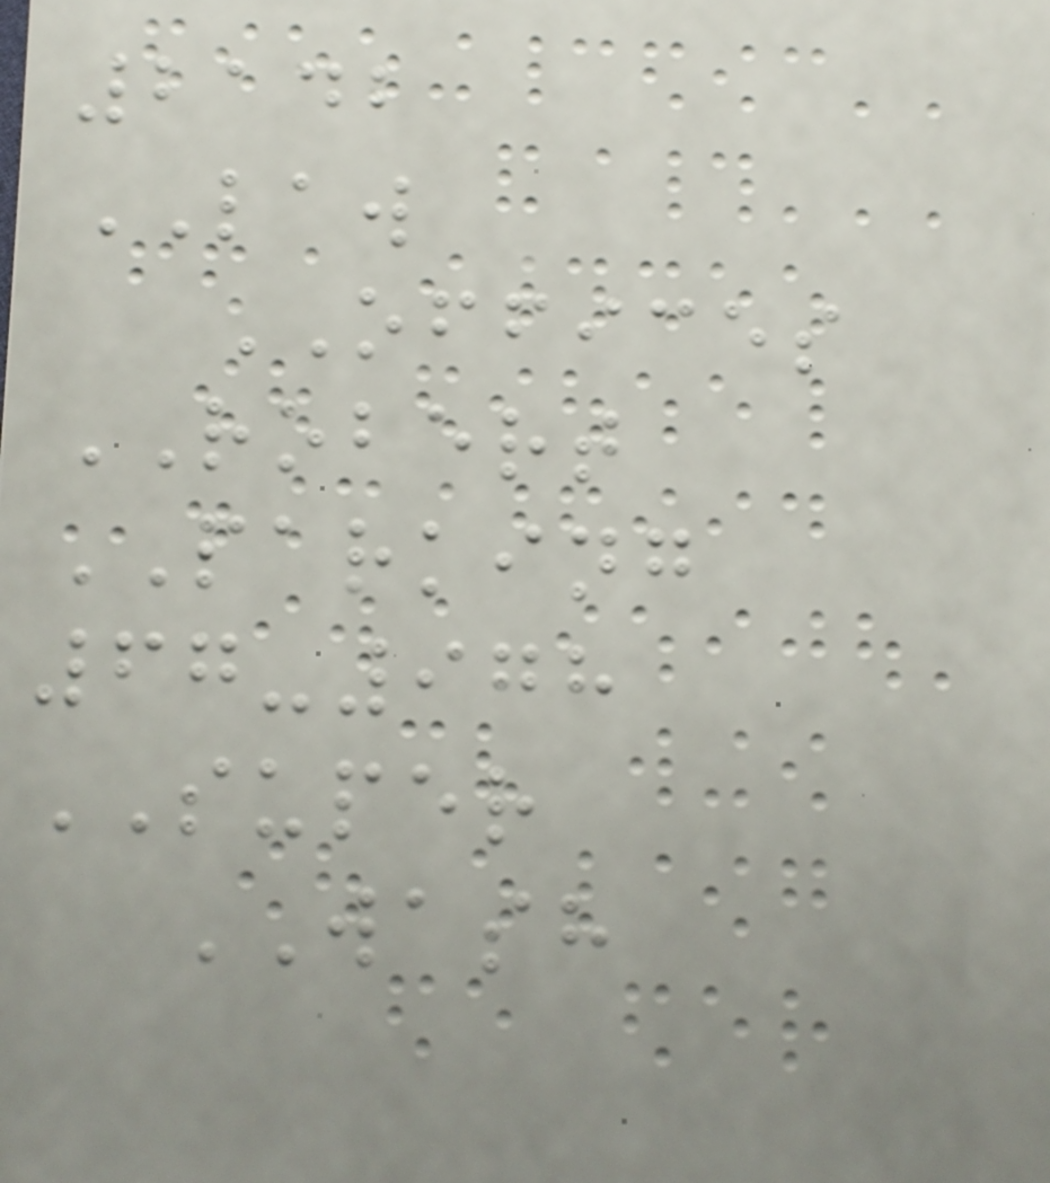2142
LAW
OFFICES
ROBERT
PARKING
67-978
SUPER
WASH
